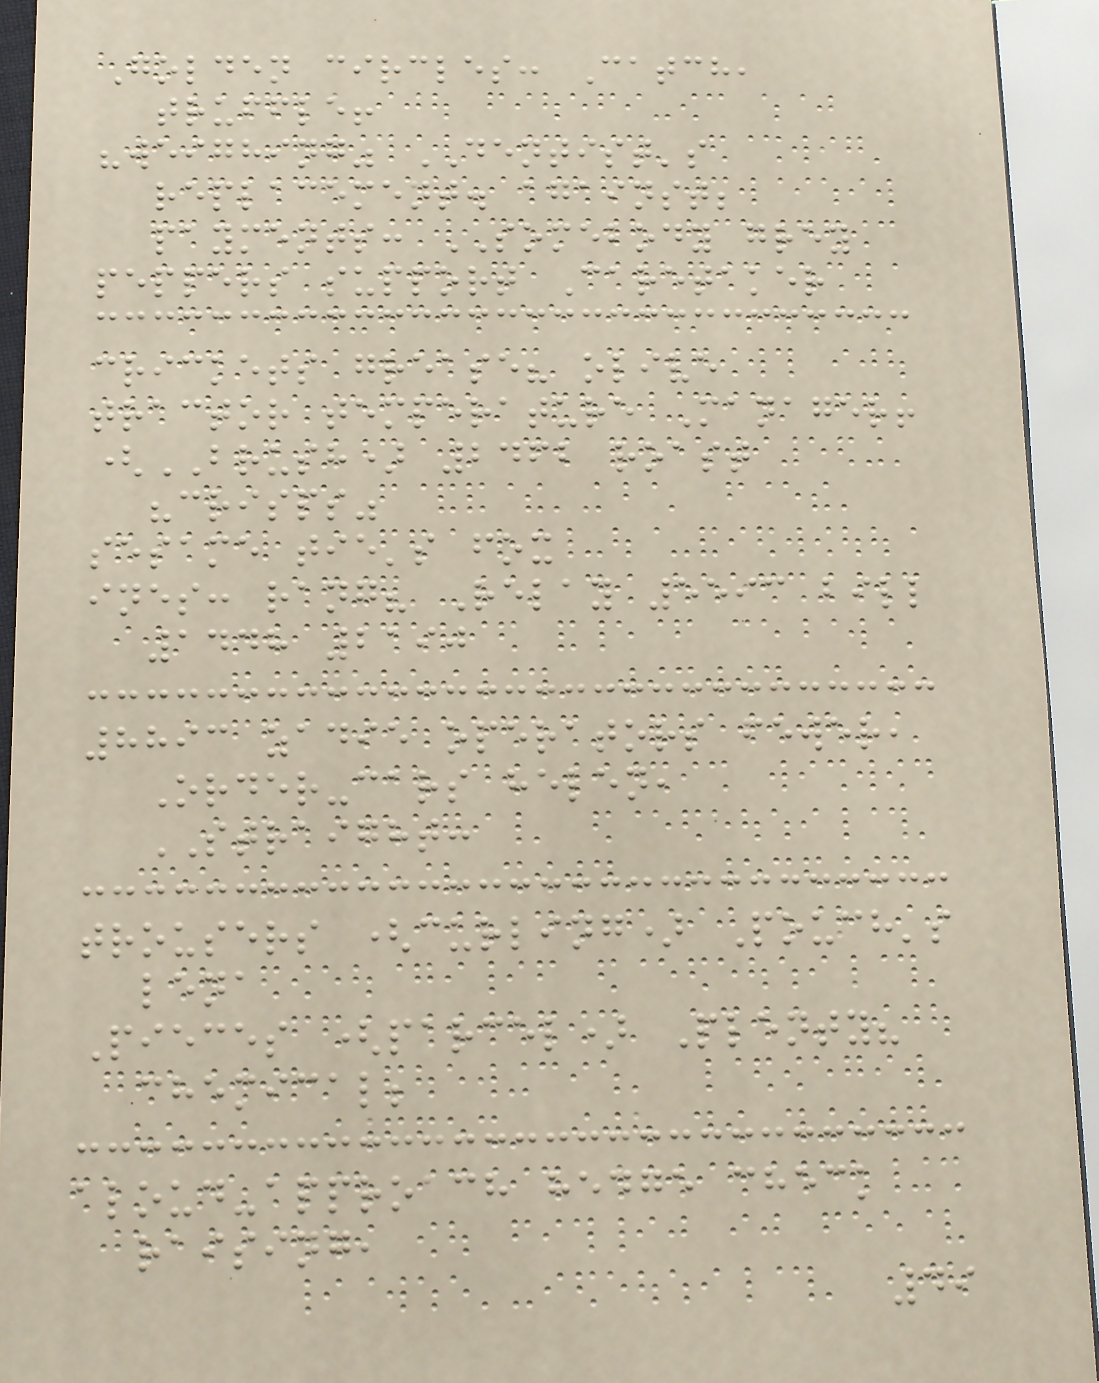Golden circles: Catch,
truffle!
"weighing" DENTIST's
replacement. against;
payments: SOMEBODY grey
peppers support Caretaker
crickets grease? olive
tractor temperature Manager!
(BRUSH) 2462 roast
"crisps"
sesame tie's fox
ines: rang? Relay 5593 bill
1448 2190
8893 zadie operators fewer,
Order-cars helen,
STRAIGHT:
trousers (curling) Pouch's
lena
Pieces (parcel) Plenty?
chemical;
aloud-approach hedge check
raising,
49
